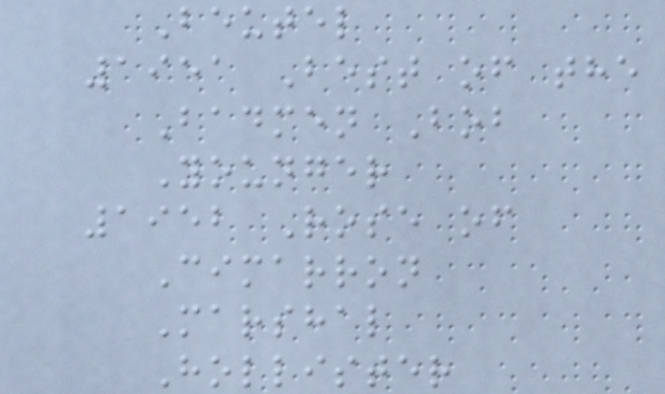Beutel
1951 Best of the
Badmen Bob
Younger
1952 Rose of
Cimarron
Marshal
Hollister
